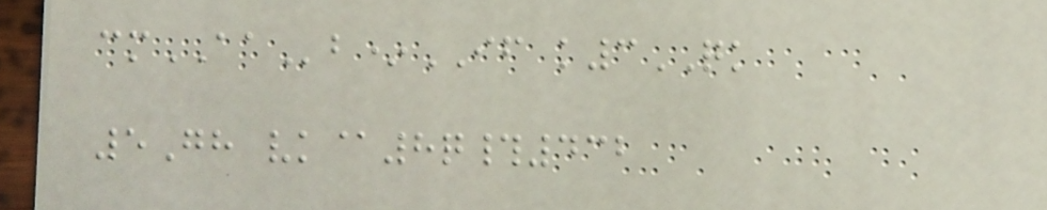cmAAb*IF k3QK
5Gh vk@8q#432
